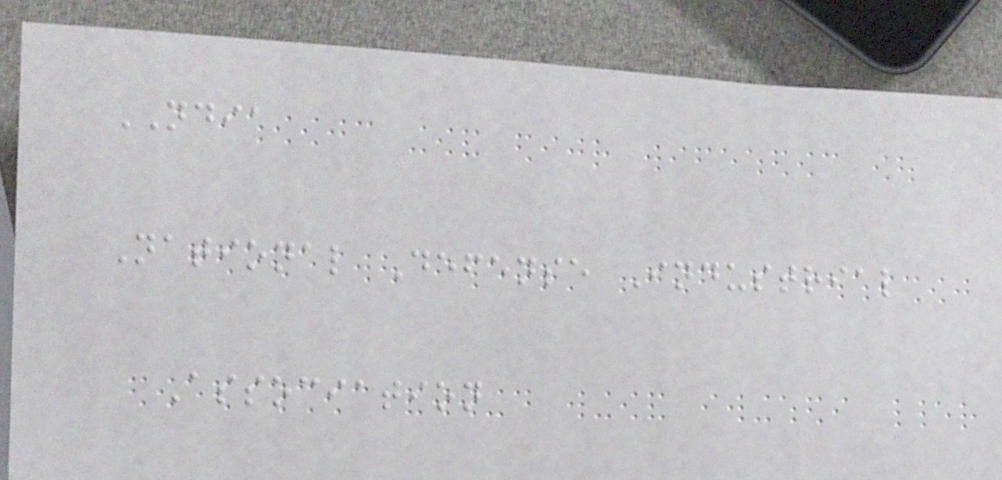NDIA
National Defense Industrial
Association
